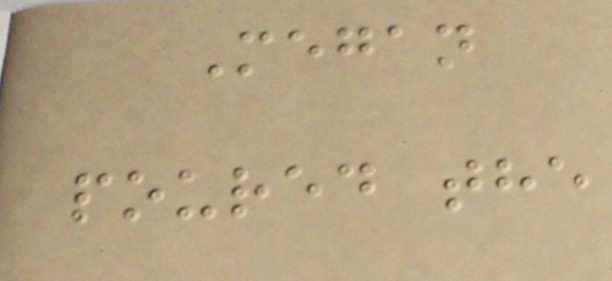Megan
poured the
